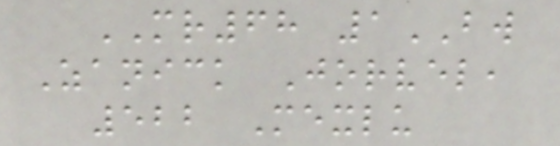MR68 1BW
Zanick Jorvel,
522 Mexlu
